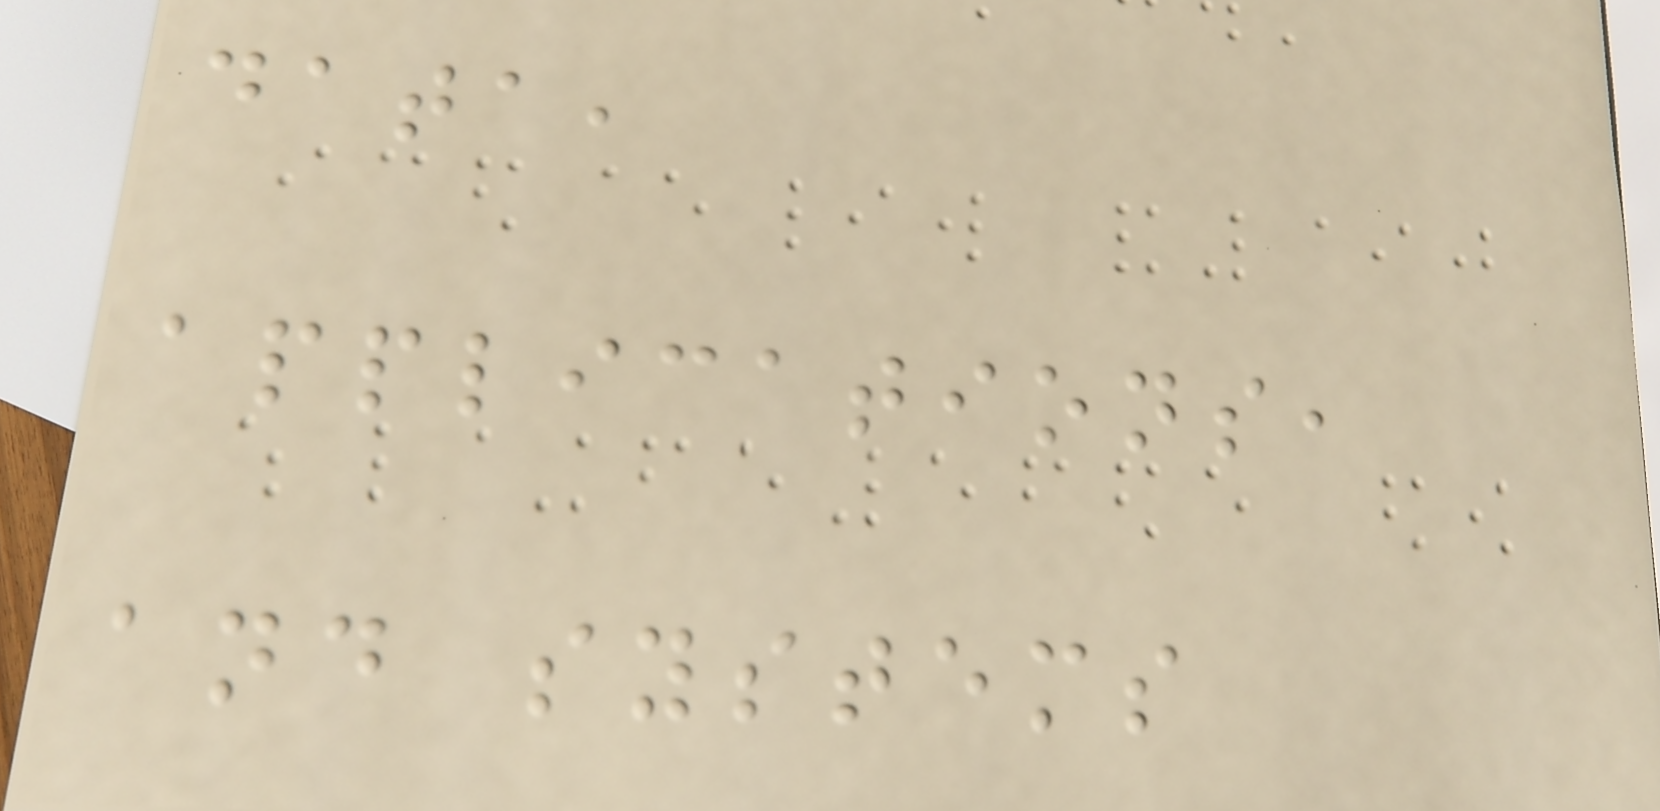data,
applications,
and systems
